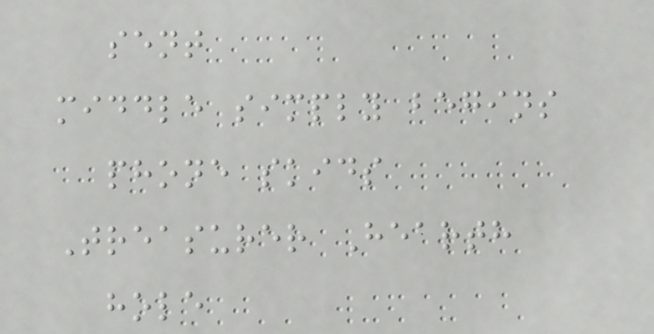sent
middle simply begins
phone skids
Treasurer Hearth
hole
